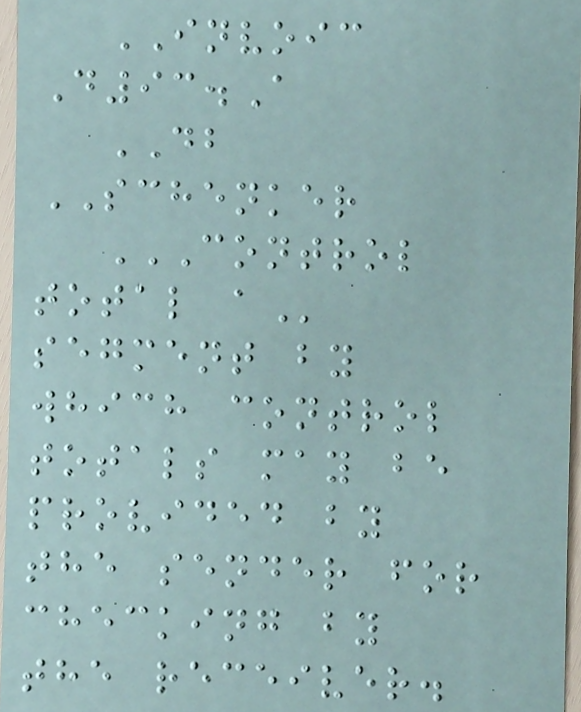INVOIC
D93.A
DB
SCHENKER
CONTROL
TOTAL A
segment by
which control
totals may be
provided by
the sender for
checking by
the receiver.
